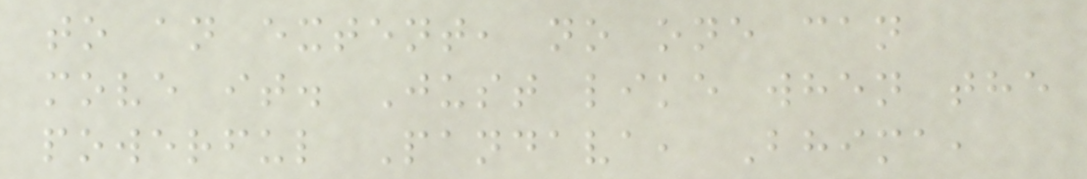to an extent, no one can
move it. Just like when the
powerful Pandava, Bhima,
